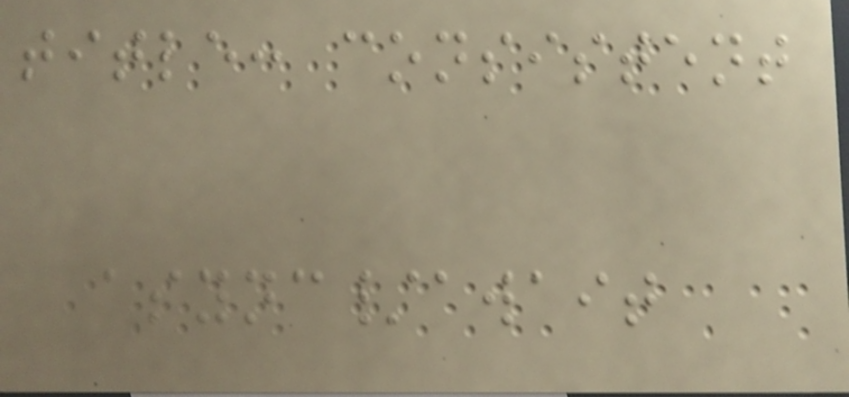title: consistent
async/await
